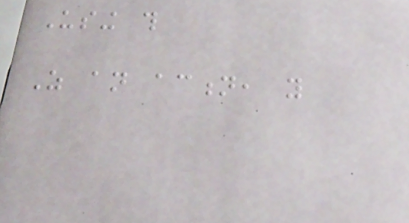Using this
As an action, you
